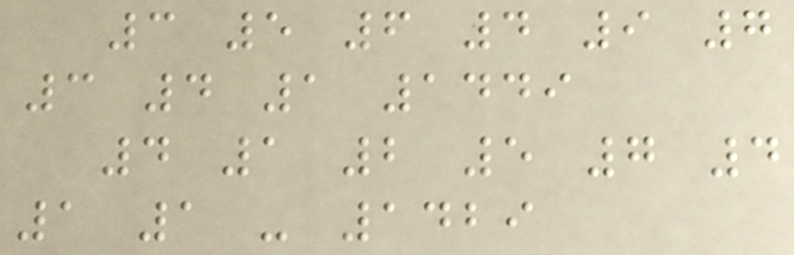3 5 6 4 9 7
3 4 1 1449
4 1 2 5 7 4
1 1 - 1429
